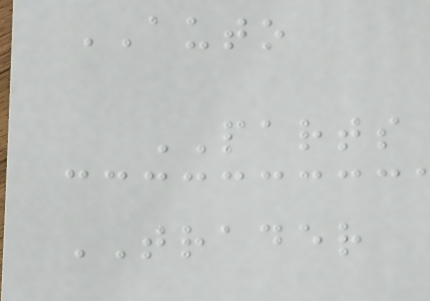AUTO
PARTS
TRADER
